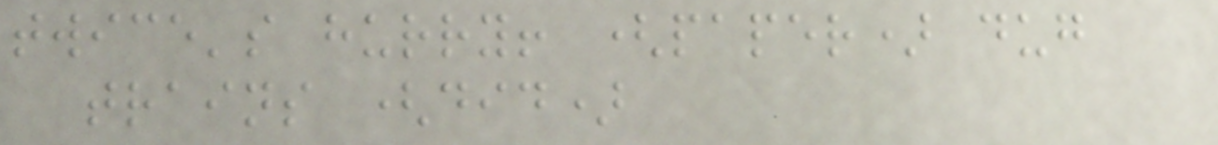twice's hurry! (paper) dug
trains (did)
